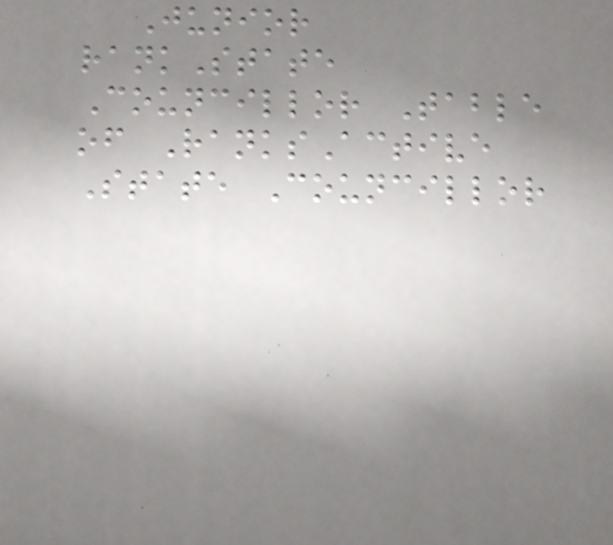Junior
rankState
Councillor Table
of RanksActive
State Councillor
